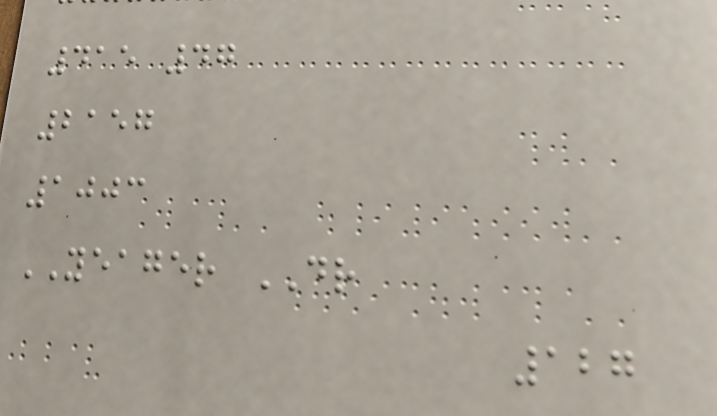415 47
2157
1003
YEAGER DR
127
